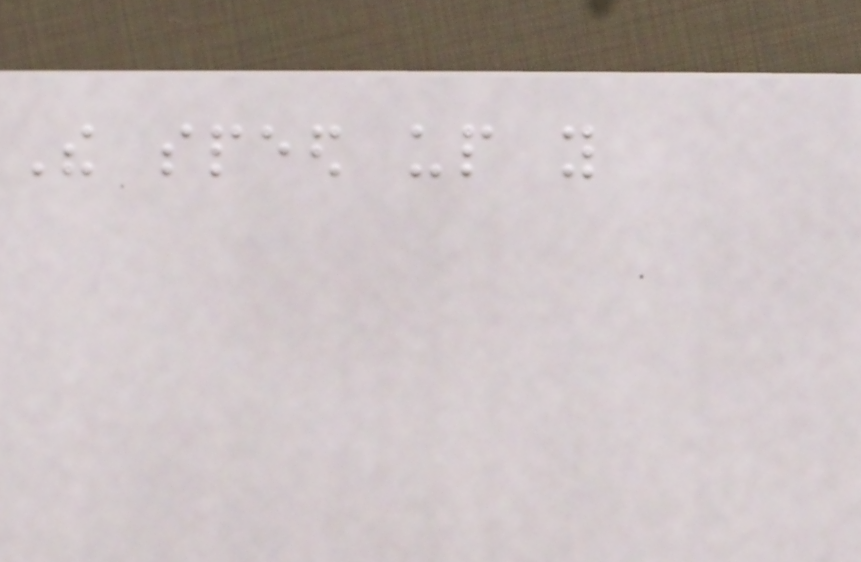The speed up you
